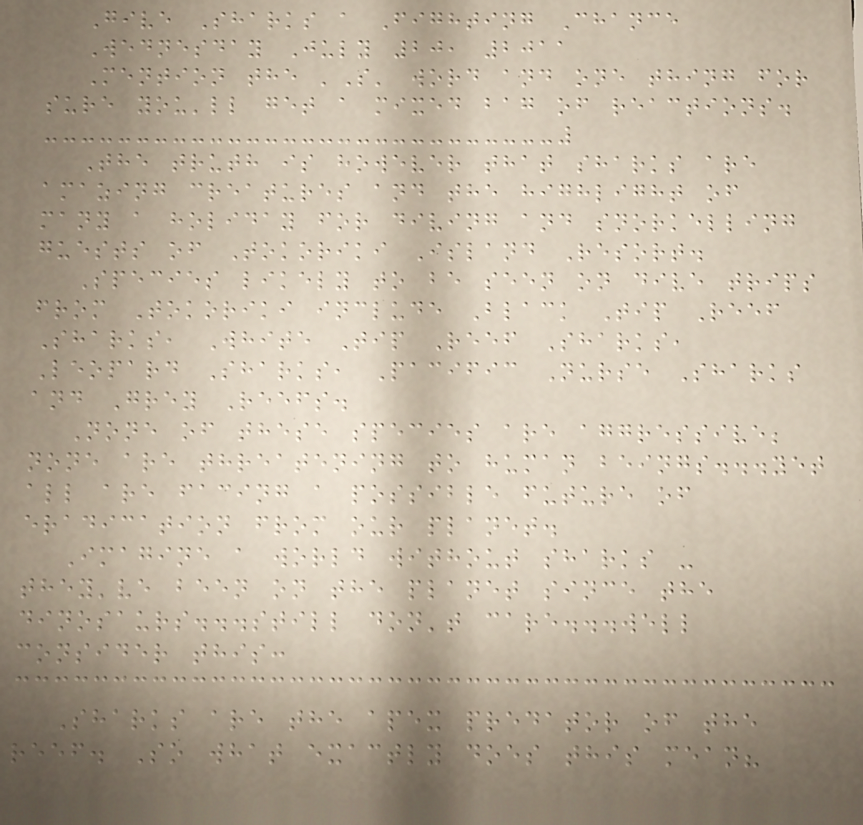Give Sharks a Fighting Chance
Wednesday July 20, 2011
Mention the 'S' word and one thing for
sure you'll get a mixed bag of reactions.
The truth is however that sharks are
amazing creatures and the highlight of
many a holiday for diving and snorkelling
guests of Tokoriki Island Resort.
Species likely to be seen on dive trips
from Tokoriki include Black Tip Reef
Sharks, White Tip Reef Sharks,
Leopard Sharks, Pacific Nurse Sharks
and Grey Reefs.
None of these species are aggressive;
none are threatening to human beings...yet
all are facing a possible future of
eradication from our planet.
Imagine a world without sharks -
they've been on the planet since the
dinosaurs...still don't care...well
consider this:
Sharks are the apex predator of the
reef. So what exactly does this mean?
